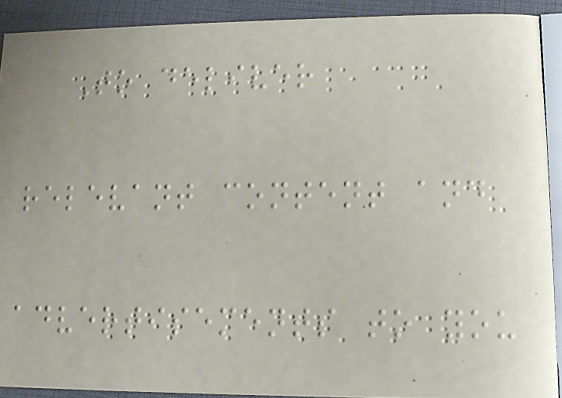To deliver
relevant content and
advertisements to you
